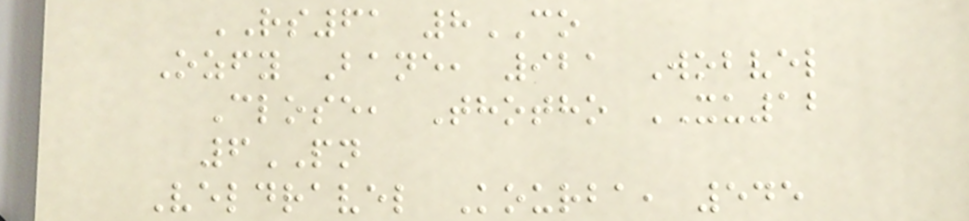RS61 8CO
Ozfy Bane, 921 Wobvel
Close, Thotho XU12
6PN
Veldravel Kourba, 545
